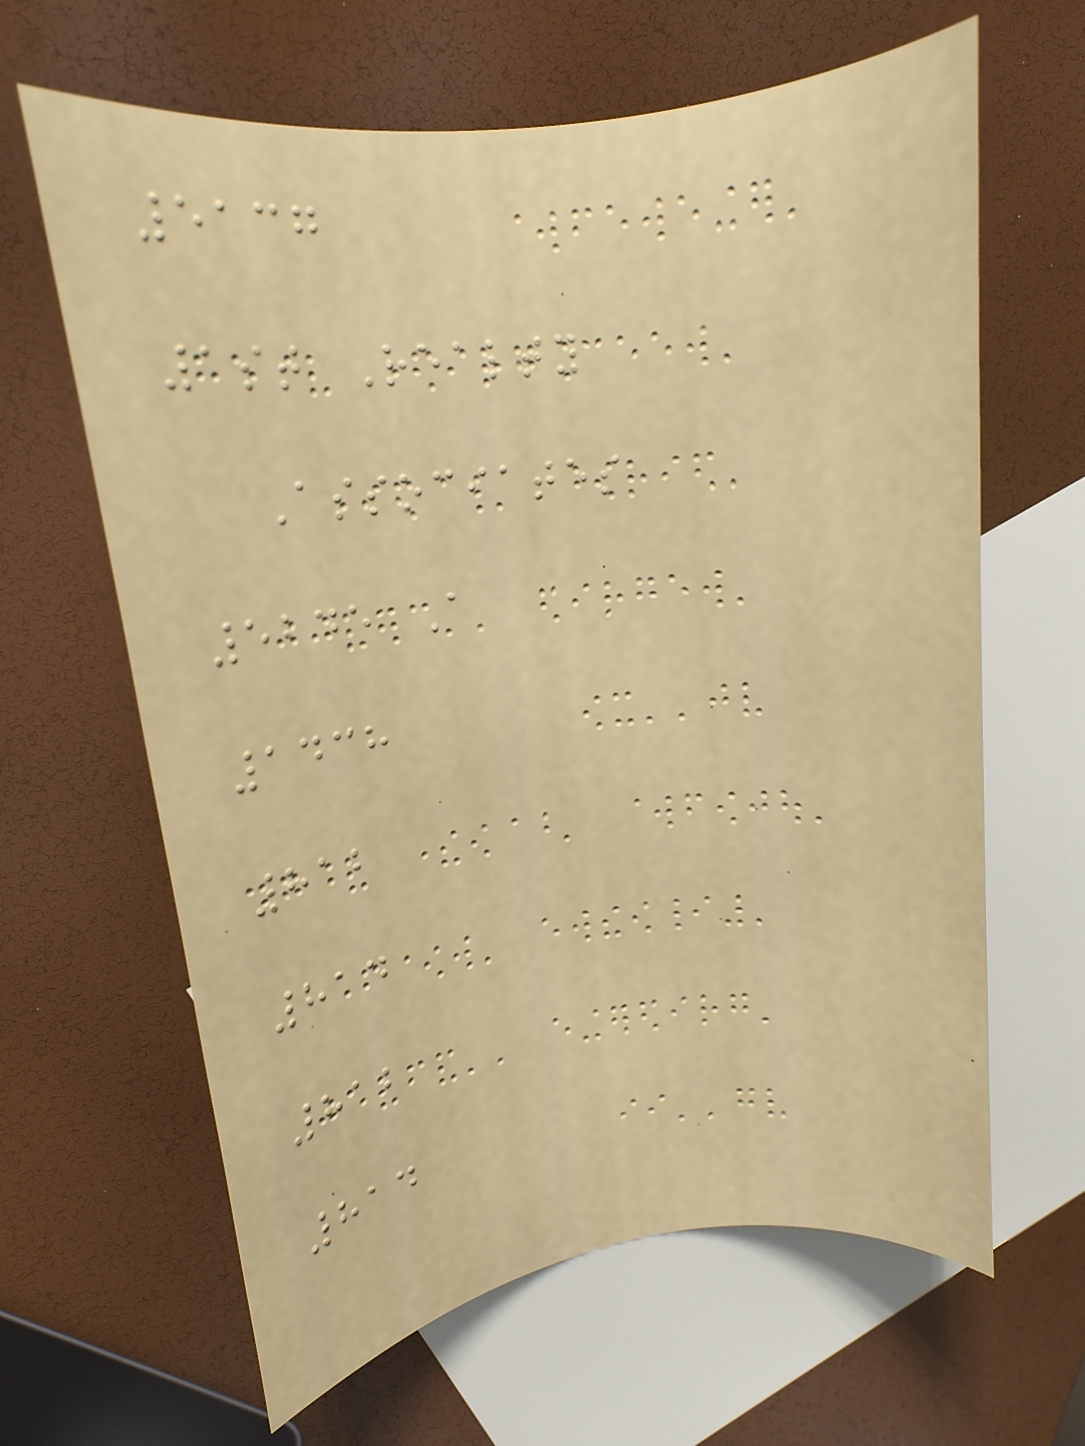5137
1st Realty
Associates
5245 A
1438
812
814
812
814
